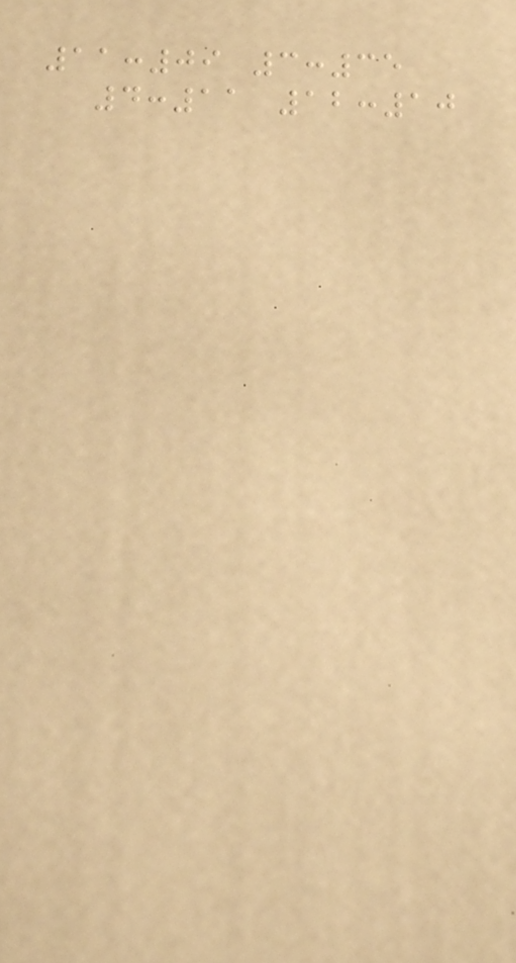11:09 3:35
4:11 12:10
